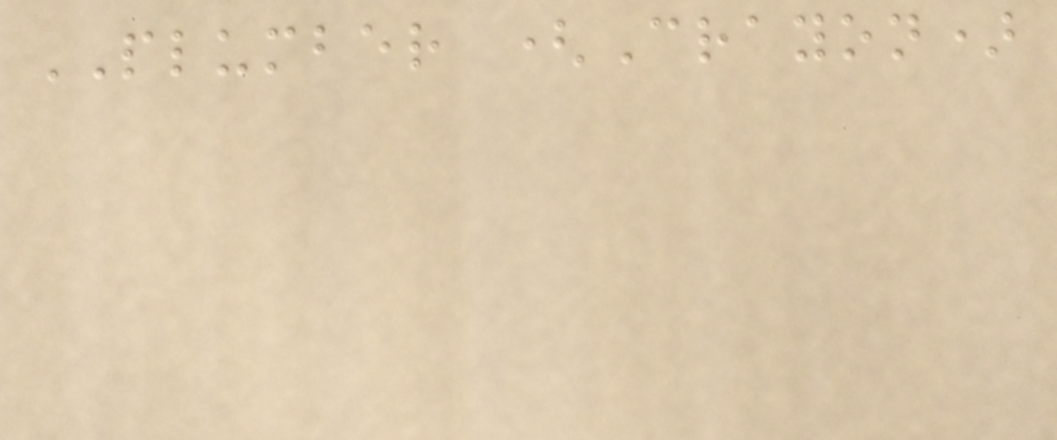PLUMBER (Crayon)
